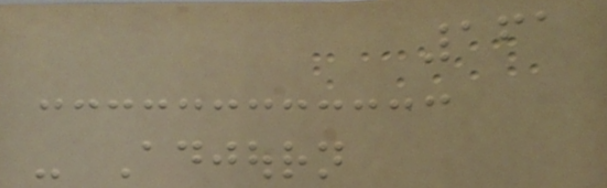161
- Adjourn
